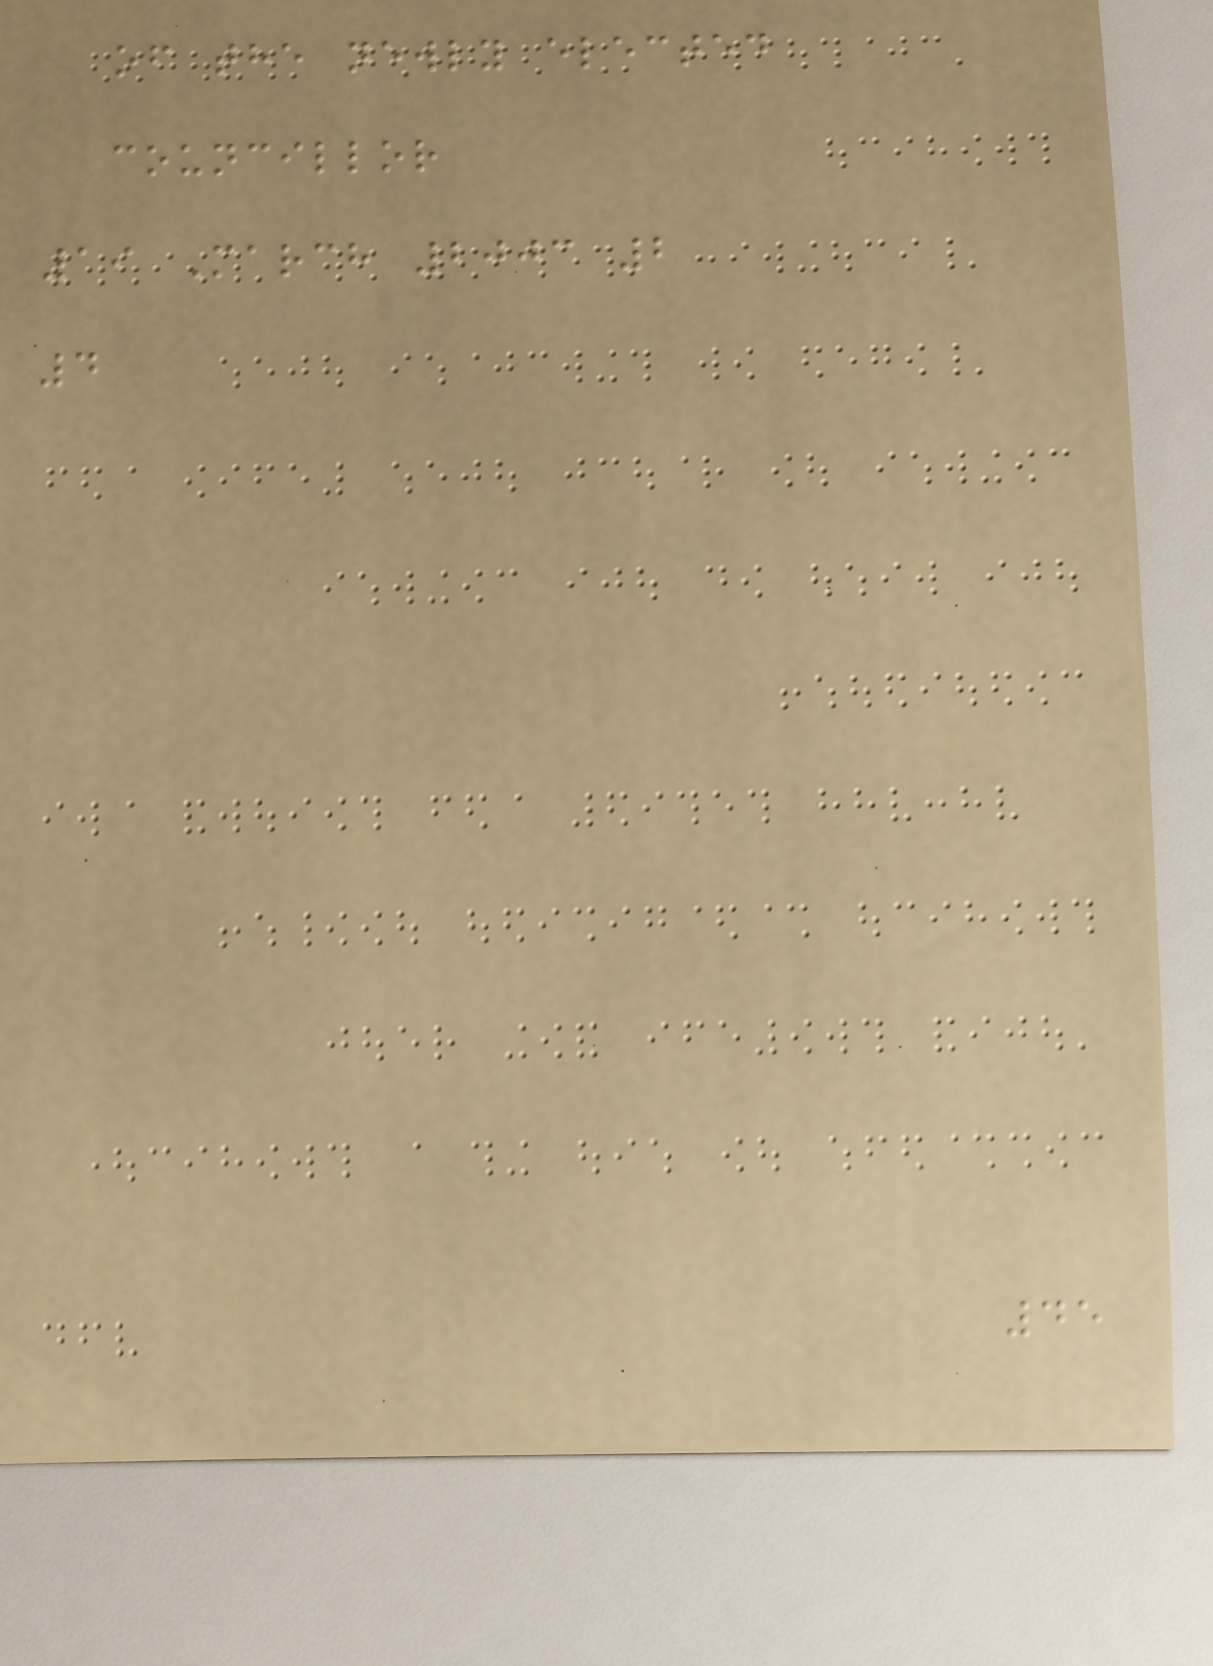of the newly elected
councillor
19 March 2003 2
4
45
